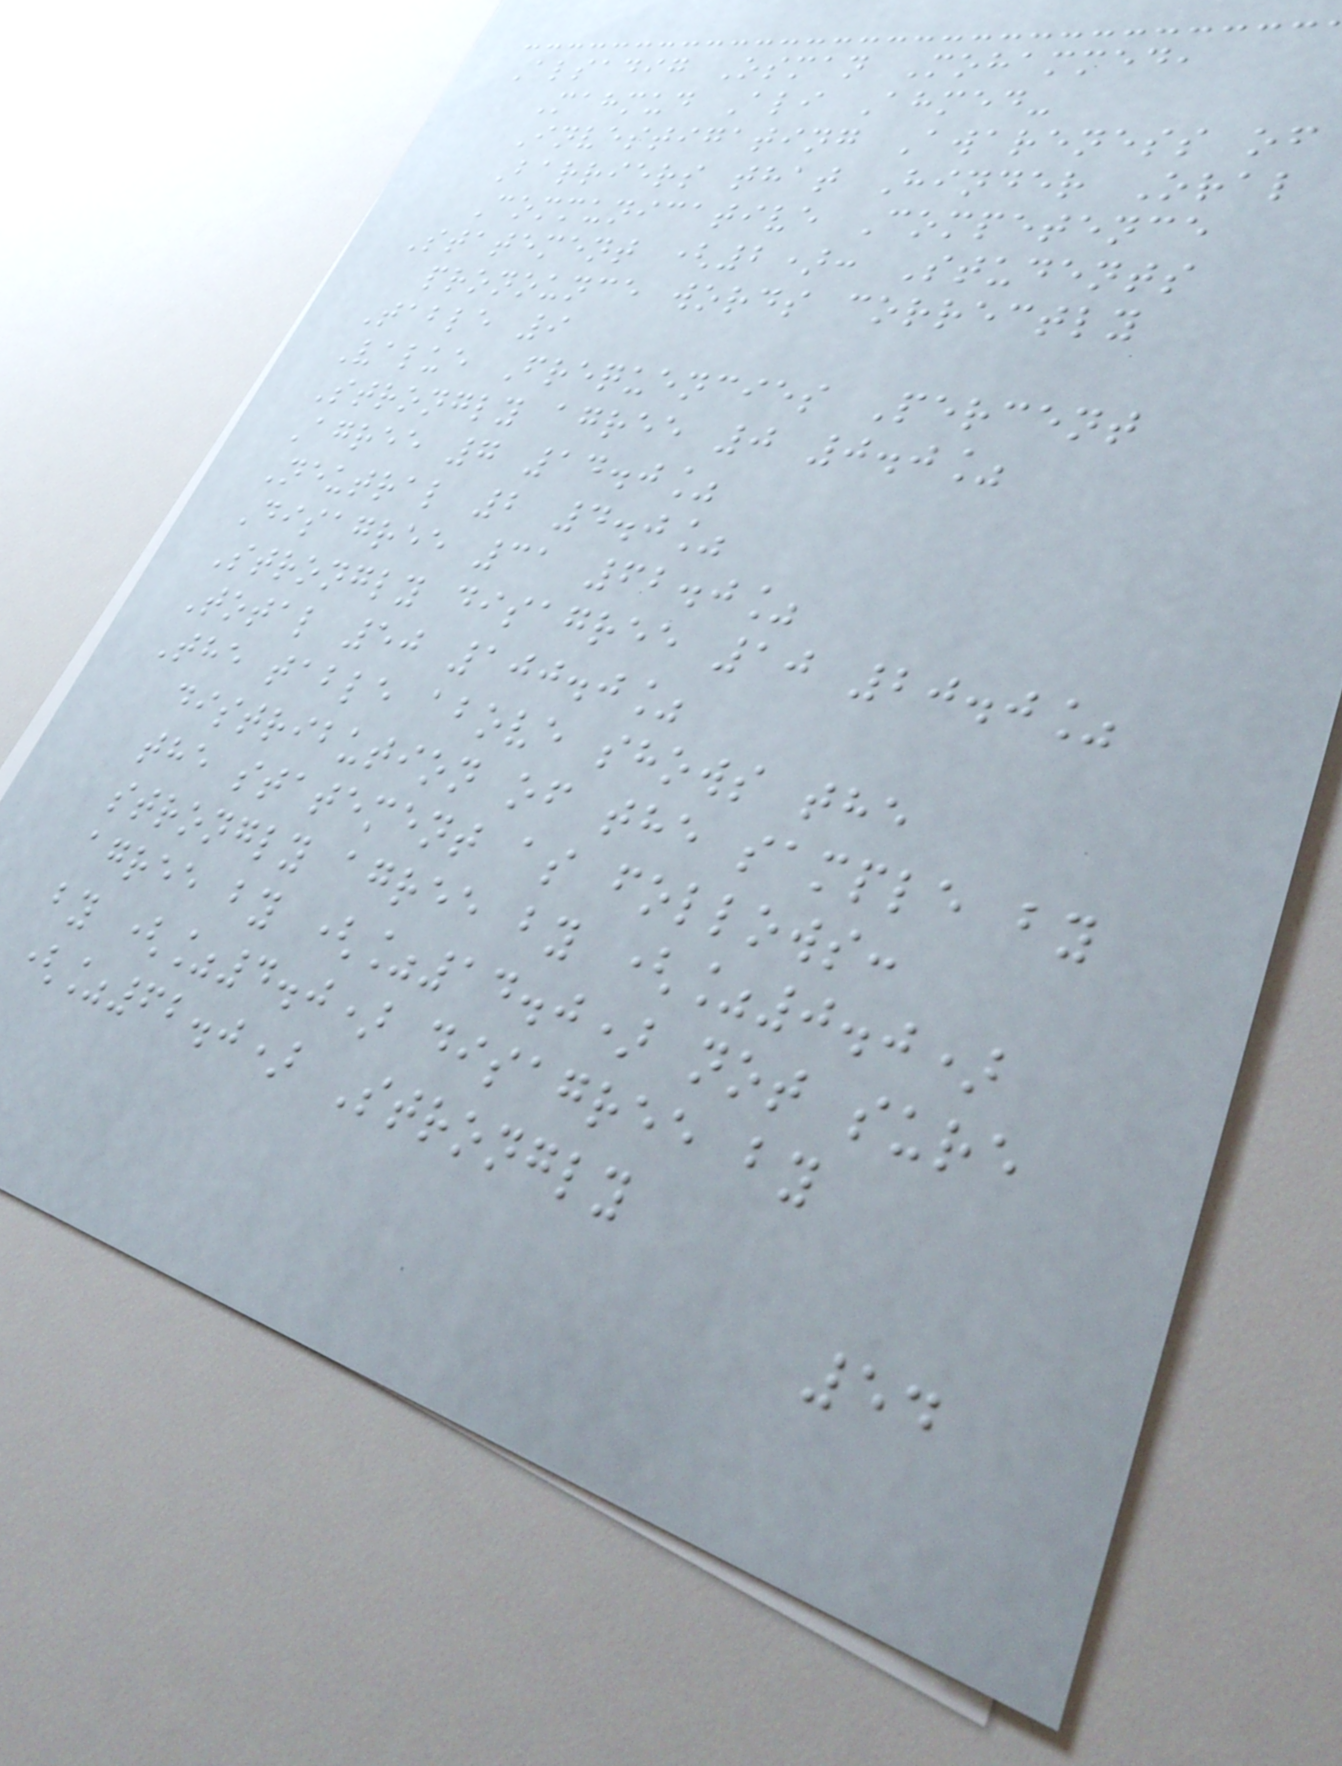Alsadig Osman Mohammed,
Mahmud Ali Ahmed-
Investigating Awareness of
Barriers that Hinder Oral
Communicative Competence
Statement (2): Students
pronounce words correctly
Table 9
Value Frequencies Percent
Strongly agree 0 0.0%
Agree 7 14.0%
Neutral 2 4.0%
Disagree 31 62.0%
Strongly disagree 10 20.0%
Total 50 100.0%
The table above shows the
distribution of the sample by
the statement as follows:
strongly agree by (%0.0)
agree by (%14.0) not sure
by (%4.0) disagree by
(%62.0) Strongly
54
